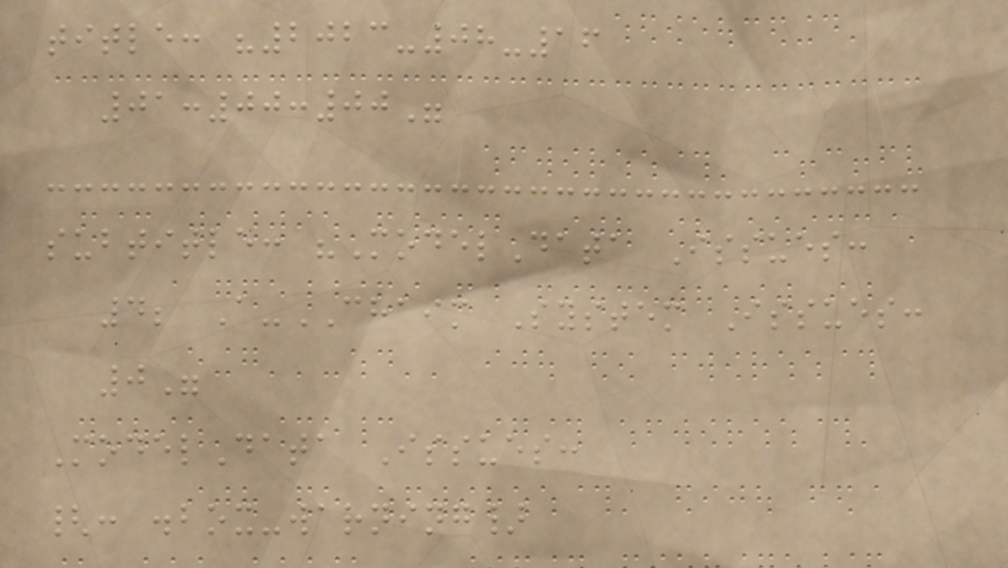title: "2023-08-16
01:00:00"
subtitle: "ModelData Issues:
4; A-CHAIM System Issues:
0"
ModelData Issues:
{: .box-warning}
